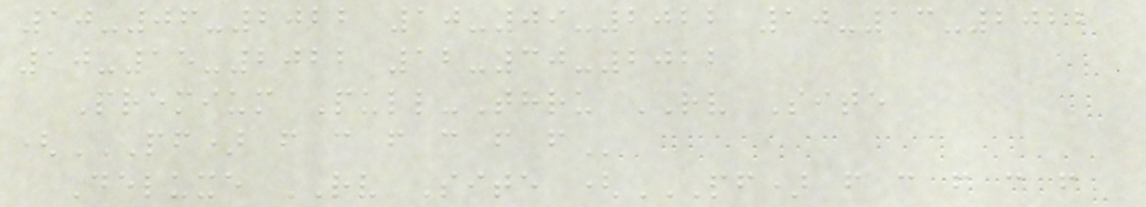10-06-2022 10-09-2022 10-13-2022
10-15-2022 12-30-2022
Premium Pull-Thru RV Site
(PF) F C F C F F
Deluxe RV Site (PF) F C F C F
